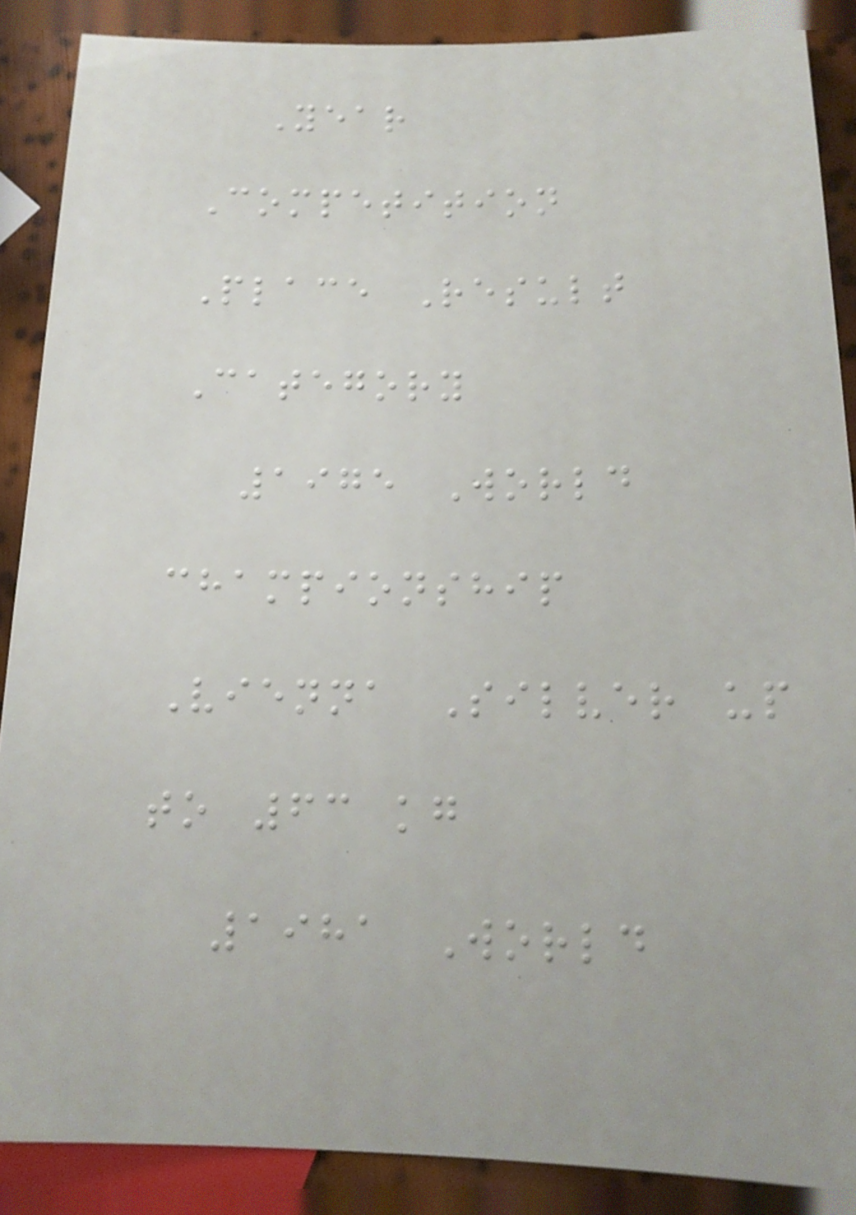Year
Competition
Place Result
Category
1975 World
championship
Vienna Silver up
to 63 kg
1981 World
